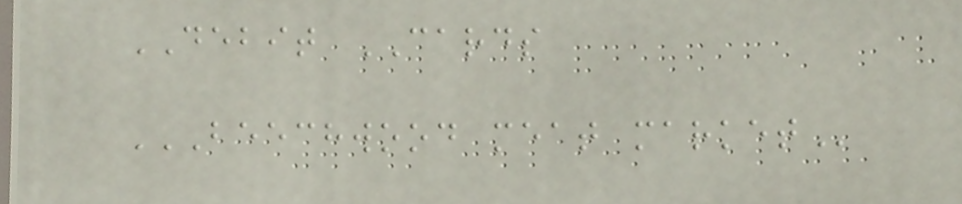DEBIT CARDS
BEECHWOOD MEAT MARKET
